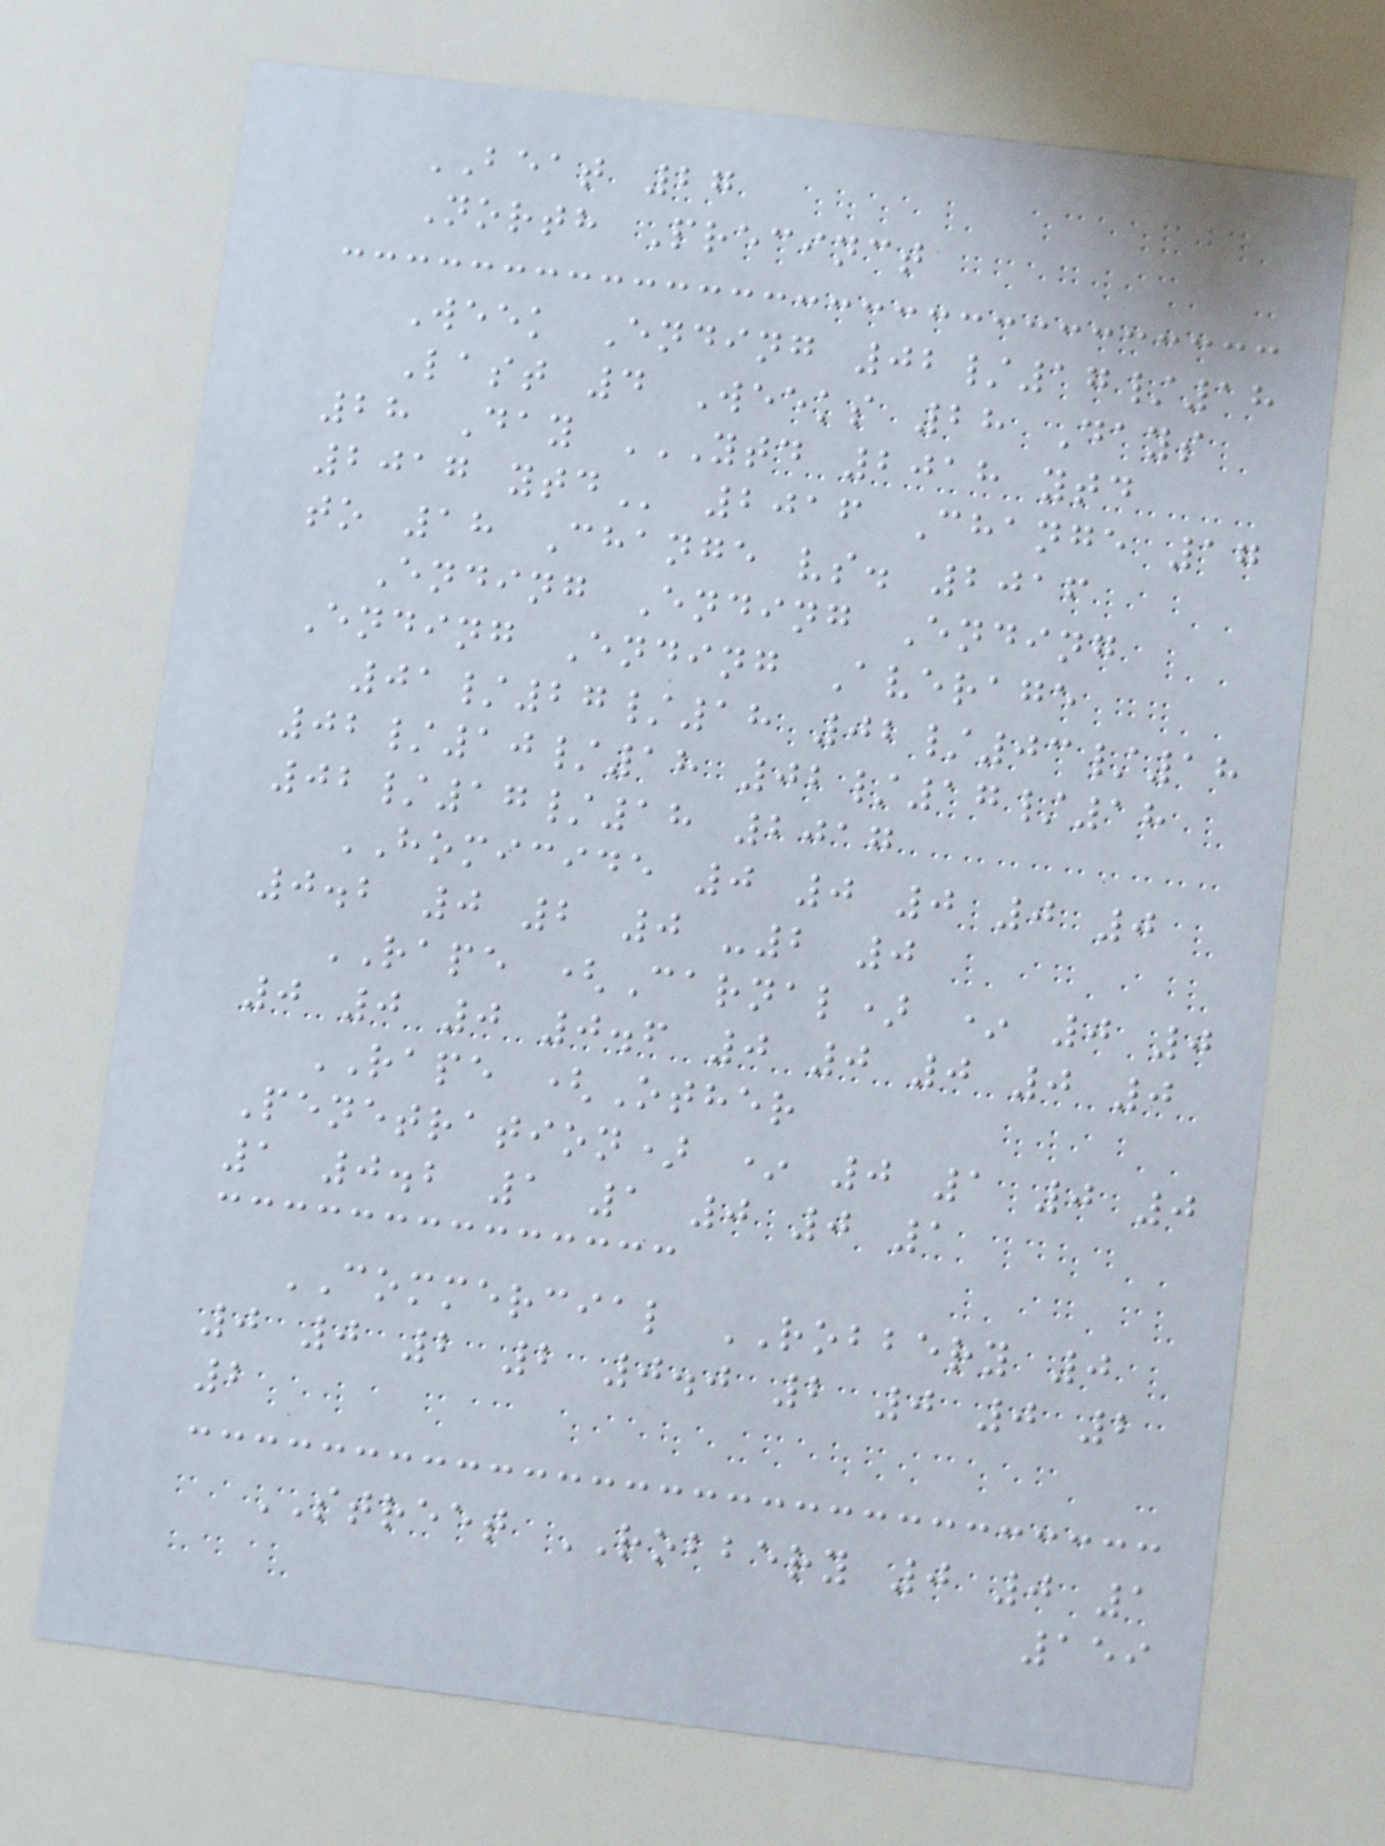BEAT 27
North Precinct
Week Ending 02/17/18
Last 4 Weeks 28 Days
28 Day YTD 2018 YTD
2017 YTD 2016 Change 17
to 18 Change vs. 2016
Ending Ending Ending
Ending Ending Average
01/27/18 02/03/18
02/10/18 02/17/18
02/17/18 2017
HOMICIDE 0 0 0 0 0
0.2 0 2 0 -2 0
RAPE (Carnal) * 0 0
0 0 0 0.6 0 0 0 0 0
RAPE (Other
Penetration) * 0 1 0 0
1 0.2 1 1 0 0 1
COMMERCIAL ROBBERY 0
0 0 2 2 0.0 2 0 0 2
2
STREET ROBBERY 0 0 1
159
